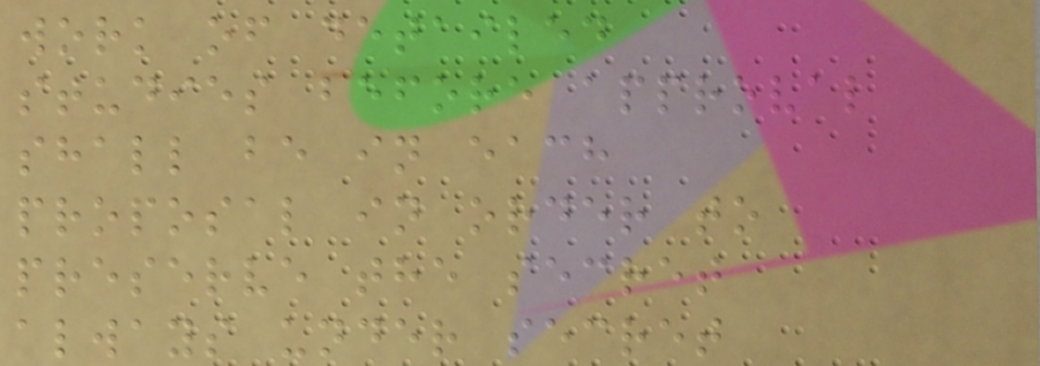work of detailed
studies before approval
shall be in each
proposal in order to
preserve the secret
always under secret
